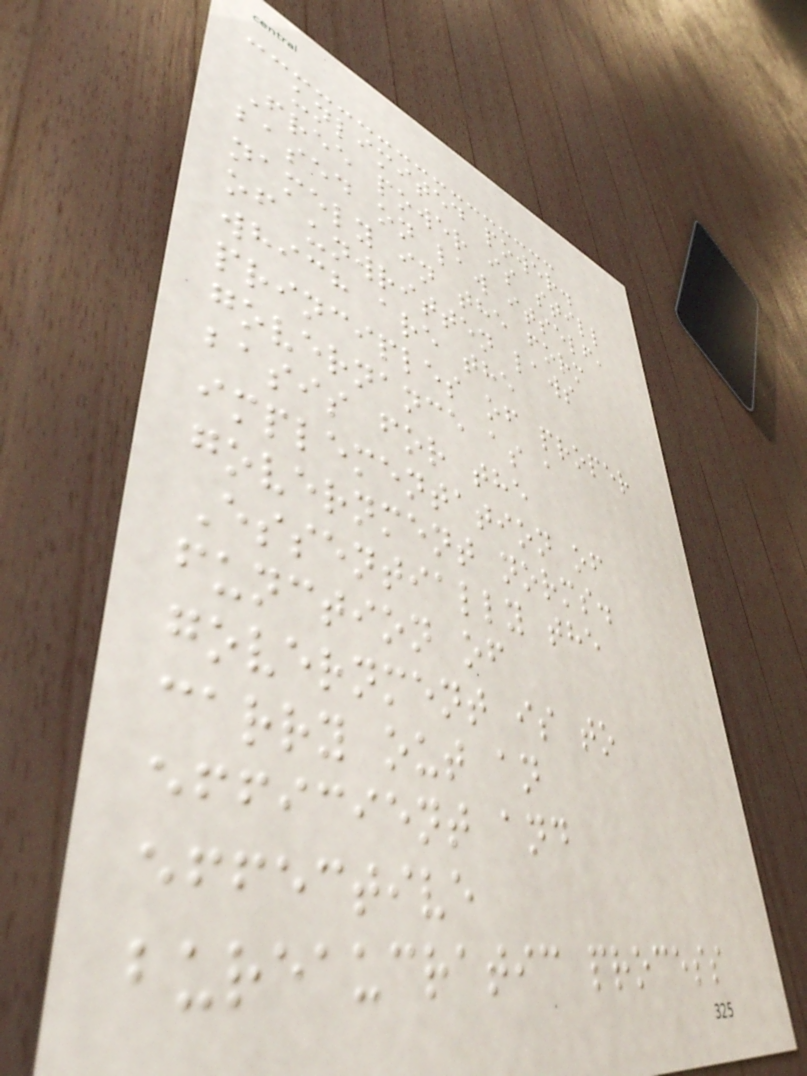unlimited power.
Free power is still
based on law itself,
namely in the form
of unwritten laws
which are the
principles of proper
governance as a
basis for the
implementation of
government norms.
Essentially the
function of
government is to
carry out an
efficient and
effective
bureaucratic process
